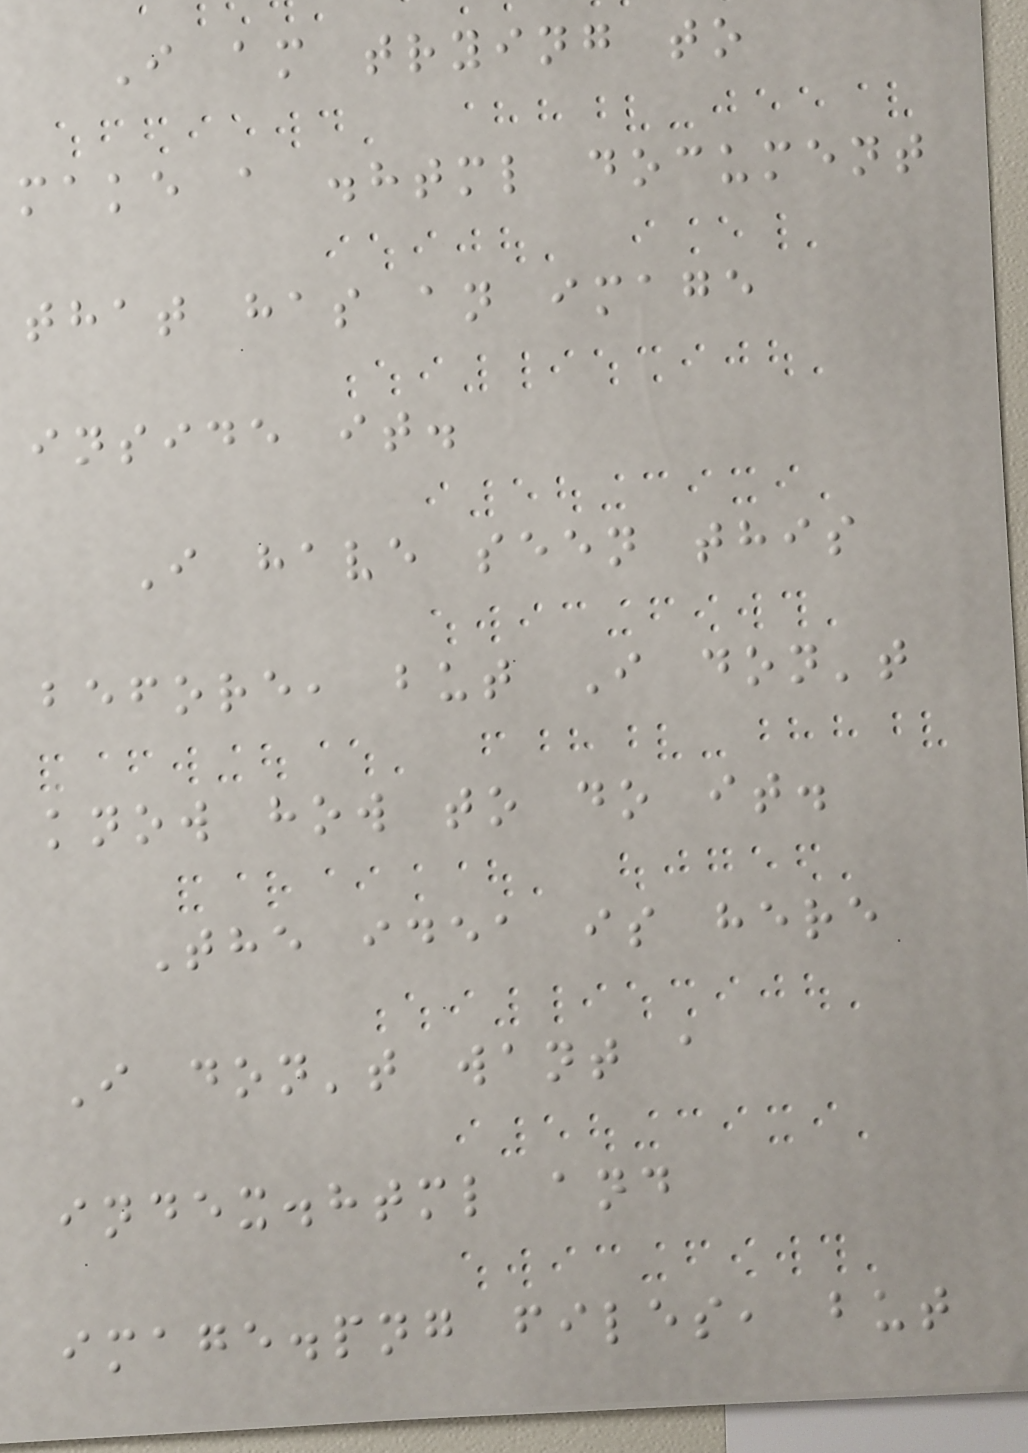I am trying to
make a .html document
that has an image
inside it.
I have seen this
before, but I don't
know how to do it.
The idea is here
I don't want a
index.html and
image.png files, but
